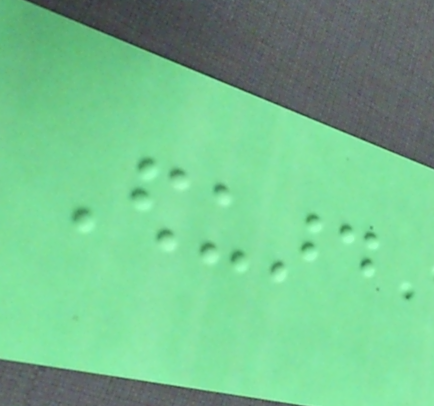Eduard
